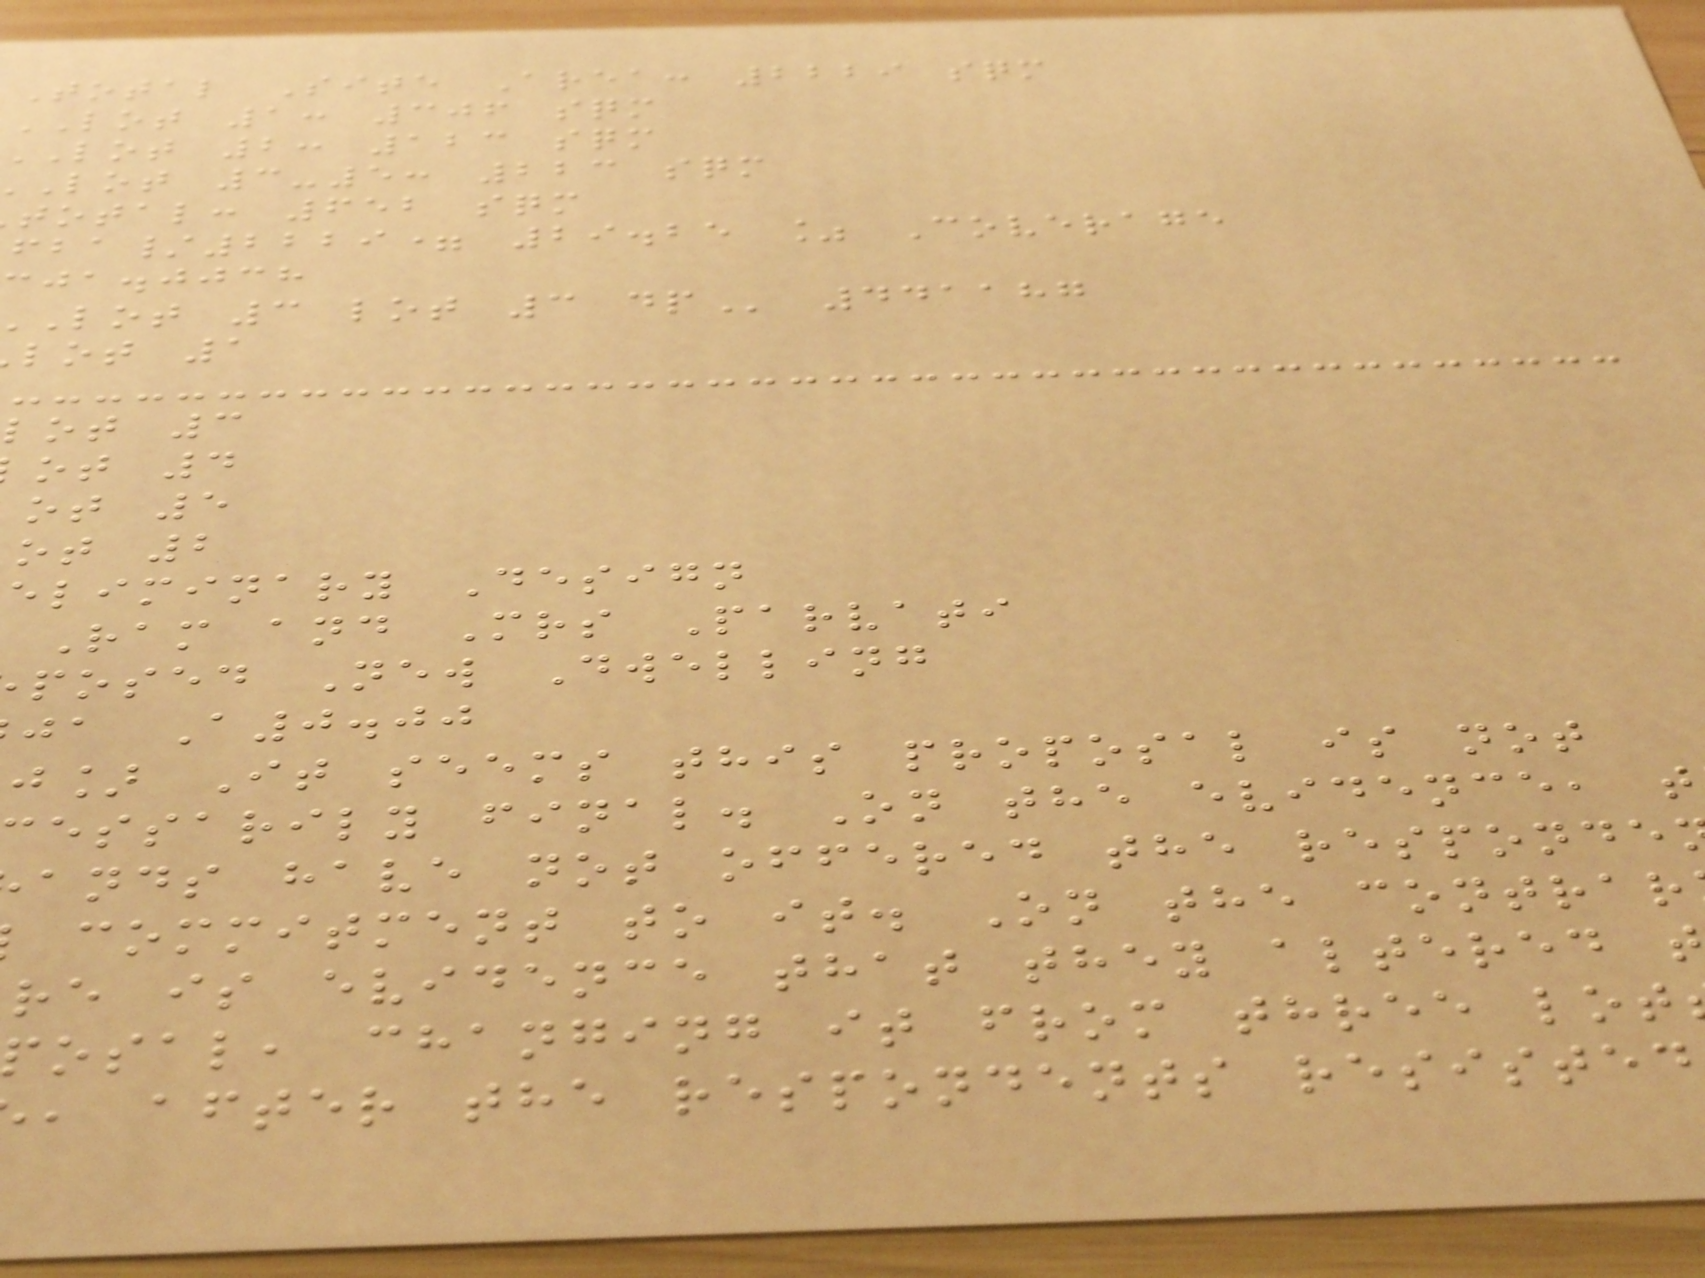Total Site Area: 2229 sqm
LOT 1: 306 sqm
lot 2: 123 sqm
lot 3-5: 223 sqm
total: 652 sqm
/2229= 29.25 % Coverage
ja.jjch
lot 3 lot 3
lot 1
lot 3
ot 4
ot 5
ot 2
eliminary Design
Ram and Mrs Parvati
posed New Dwelling
ja A0.00
j] It seems this proposal is not
essarily final. On the evidence, t
ands have not offered the responde
commitment to it. On the contrar
re is evidence that they altered
osal, changing it from three lot
, after the respondents resisted
